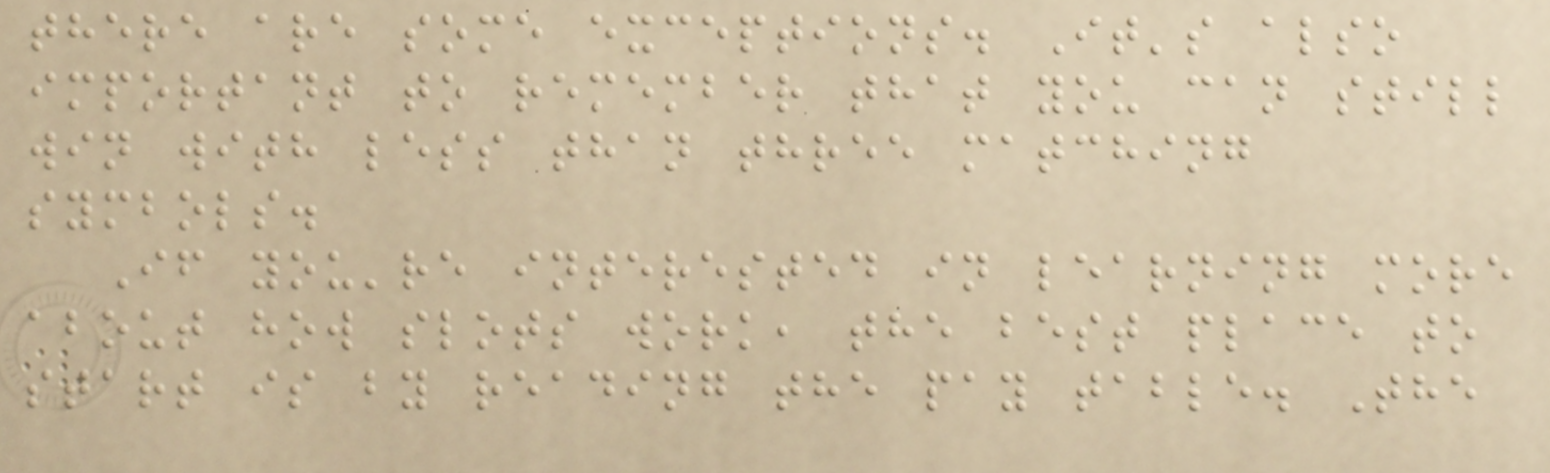there are some exceptions. It's also
important to remember that you can still
win with less than three matching
symbols.
If you're interested in learning more
about how slots work, the best place to
start is by reading the pay table. The
